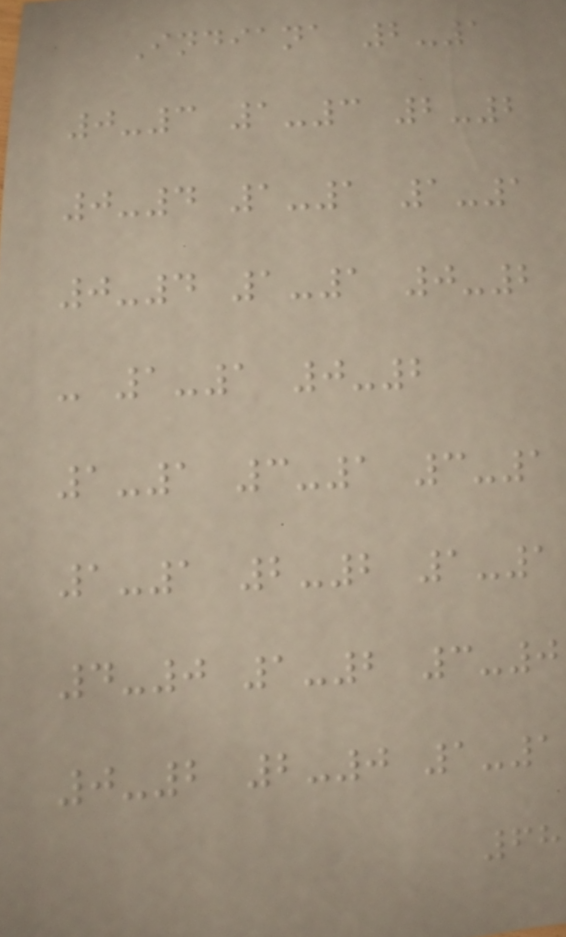Indiana 2-1
0-3 1-3 2-2
0-4 1-1 1-1
0-4 1-1 0-2
- 1-1 0-2
1-1 3-1 3-1
1-1 2-2 1-1
4-0 1-2 3-0
0-2 2-0 1-1
68
